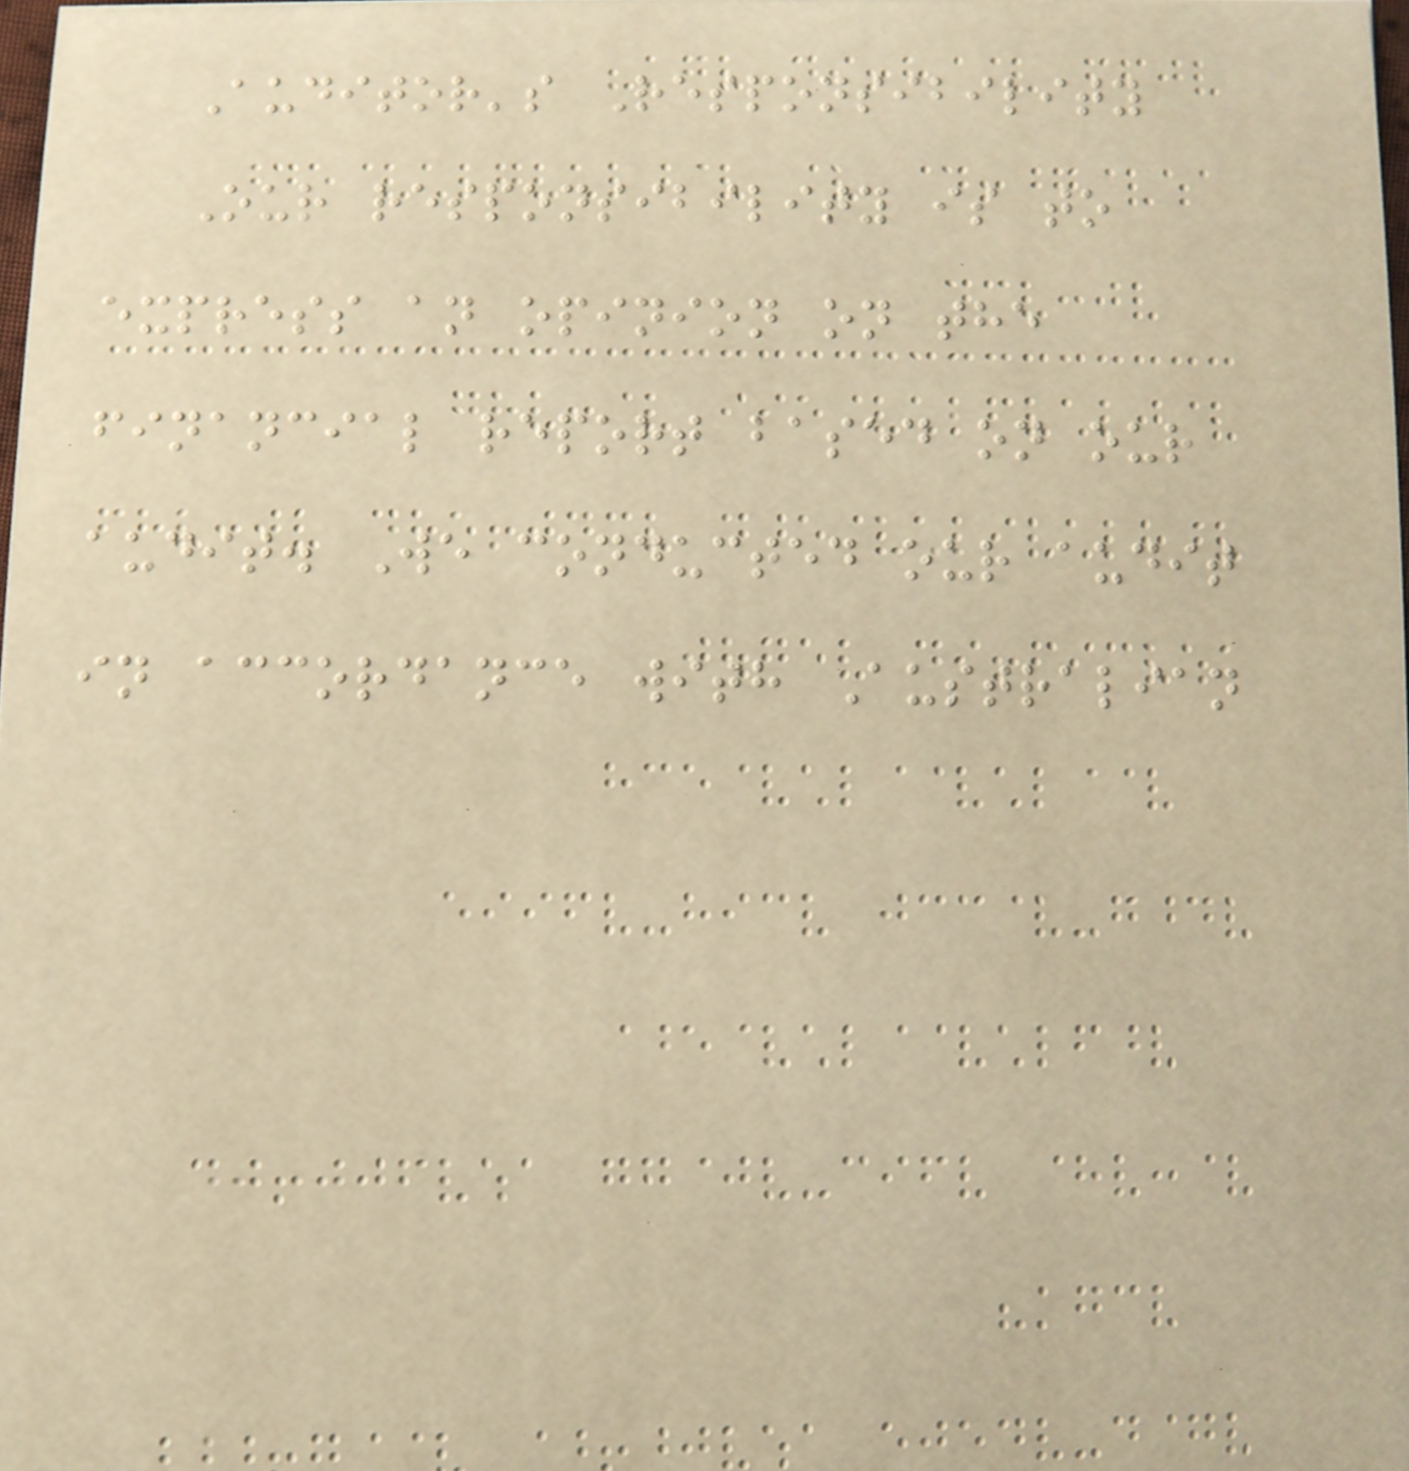Auditor's Responsibility
Our responsibility is to
express an opinion on the
financial report based on our
audit. We conducted our audit
in accordance with Australian
